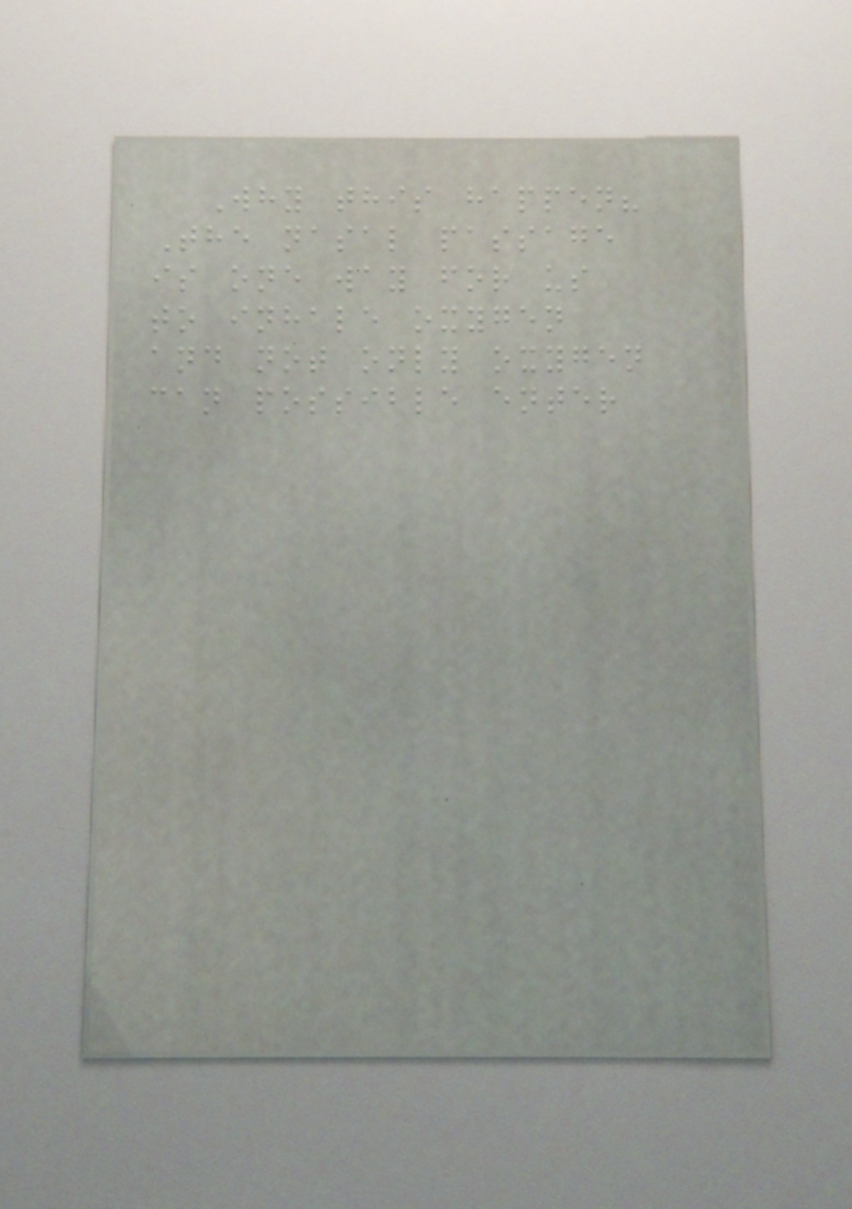Why this happen?
The nasal passage
is one way for us
to inhale oxygen
and not only oxygen
can possible enter
